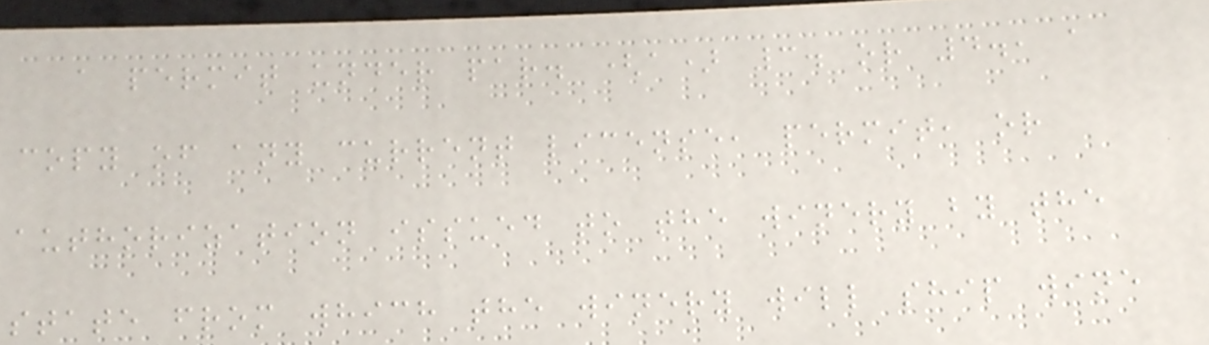a permit under par. (a) 3. or 4., a
copy of any current license, permit, or
authorization issued to the winery by the
state from which the winery will ship wine
